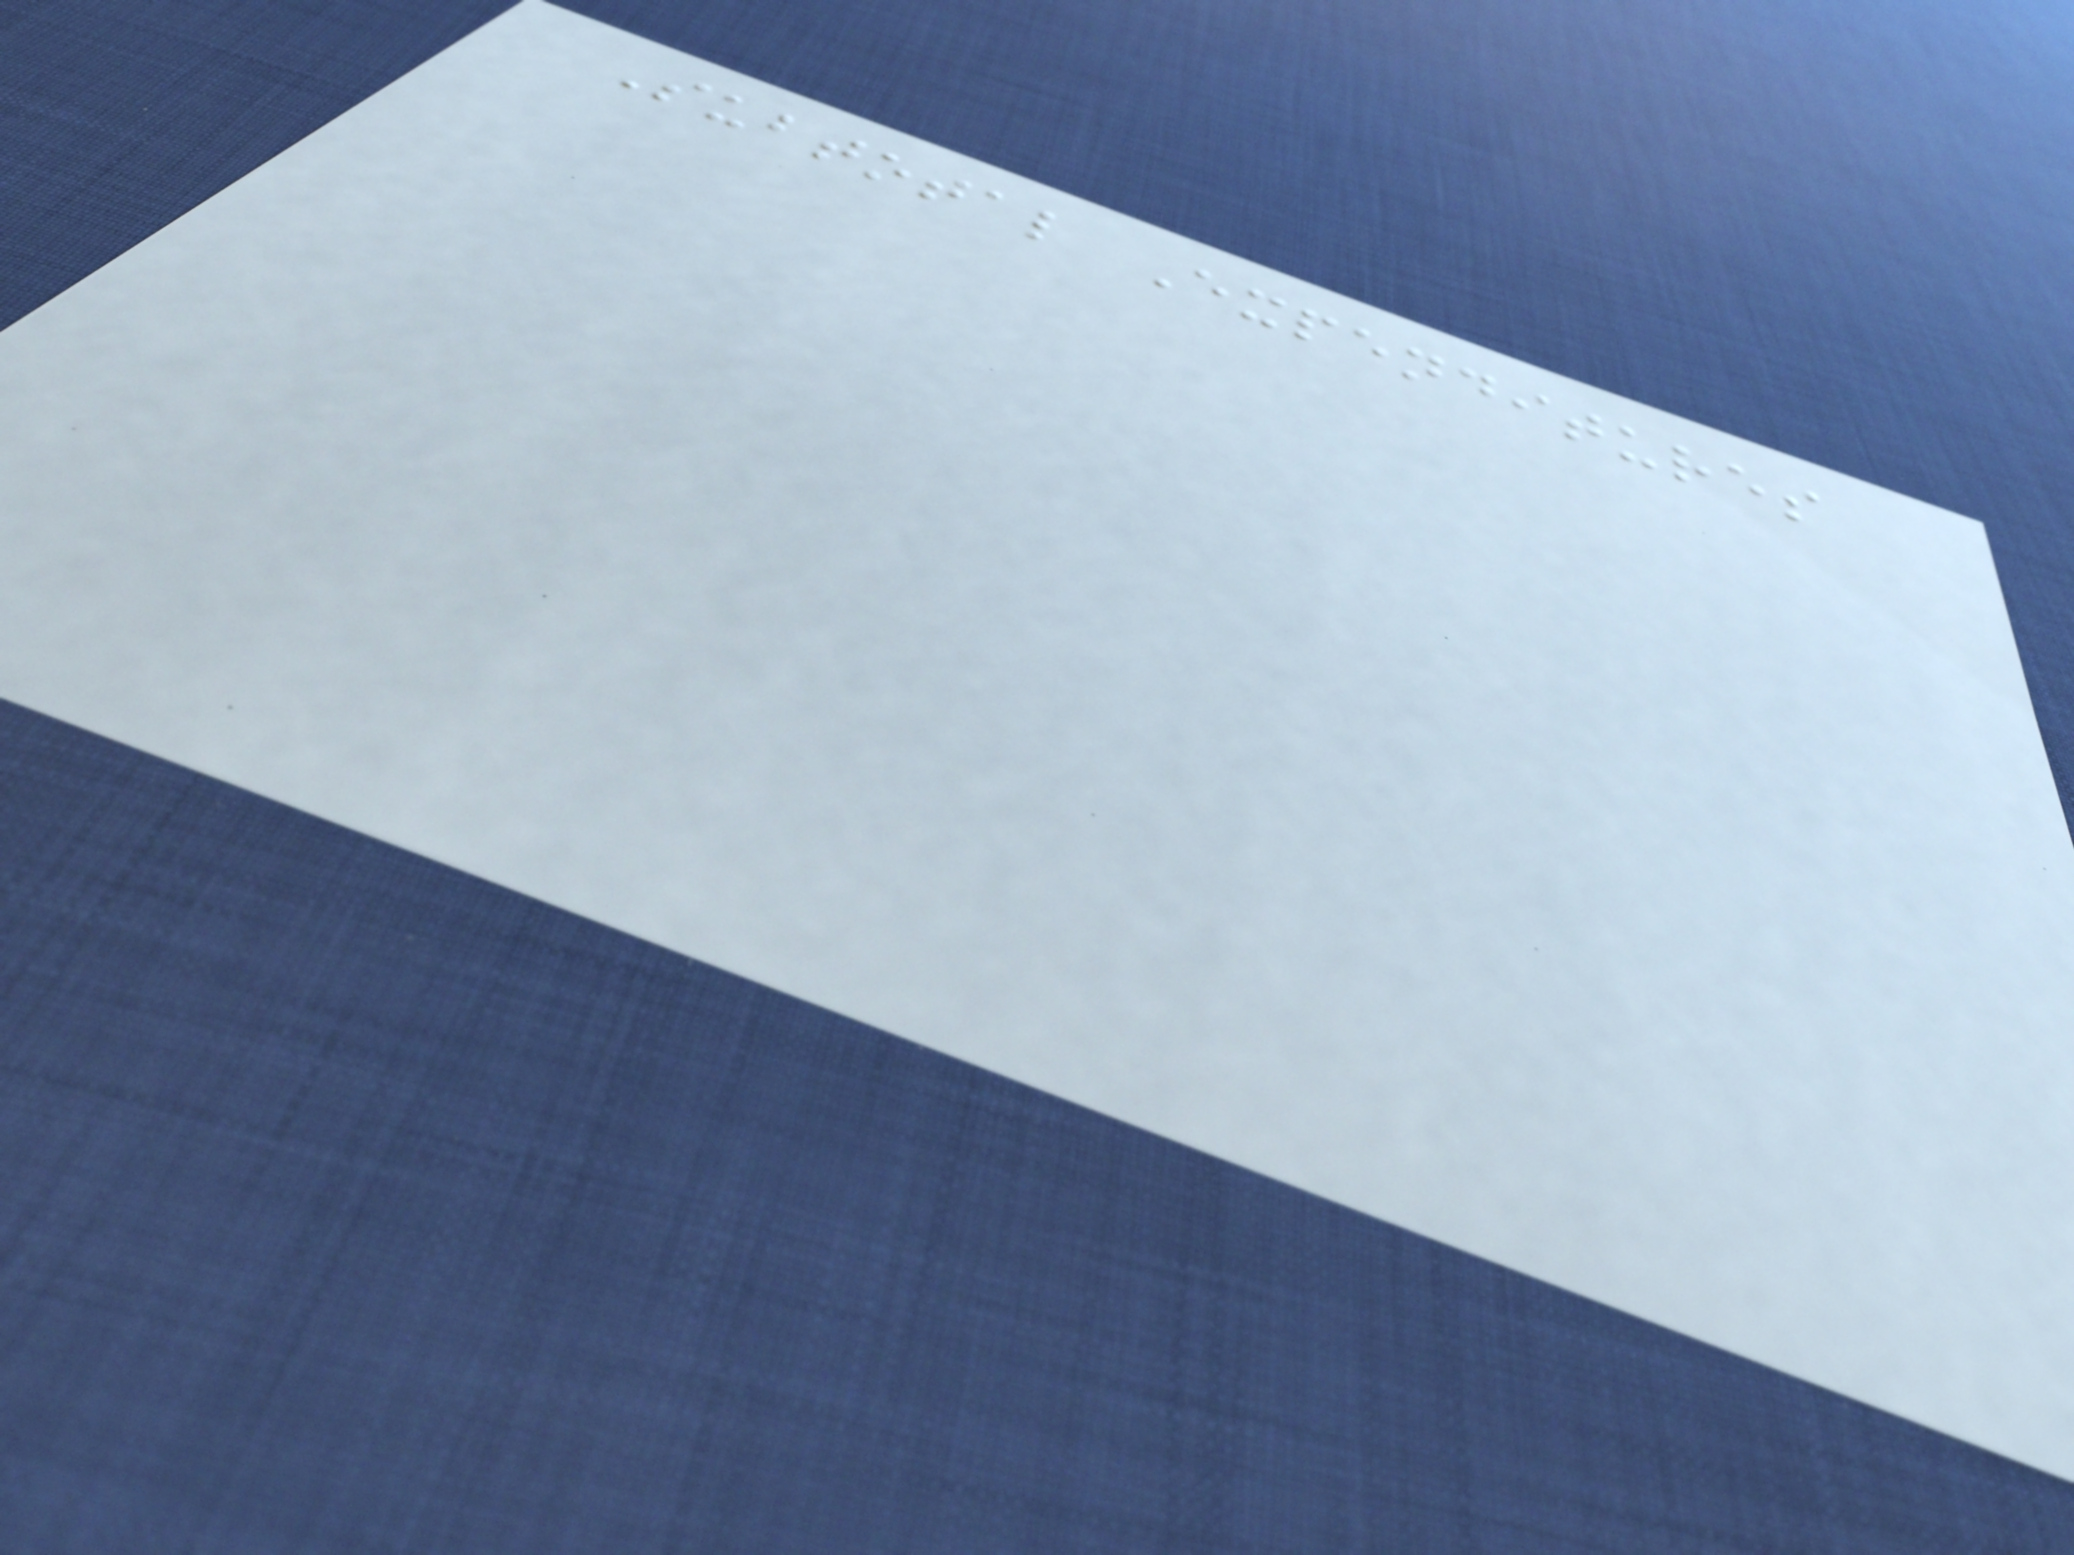Subtotal Expenditures
